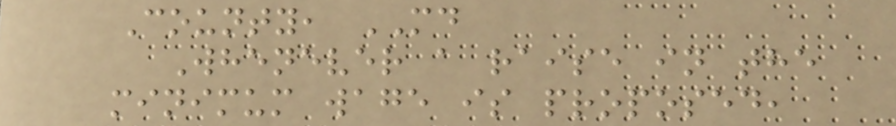County, MD
Whenever a raise in the
minimum wage is proposed,
